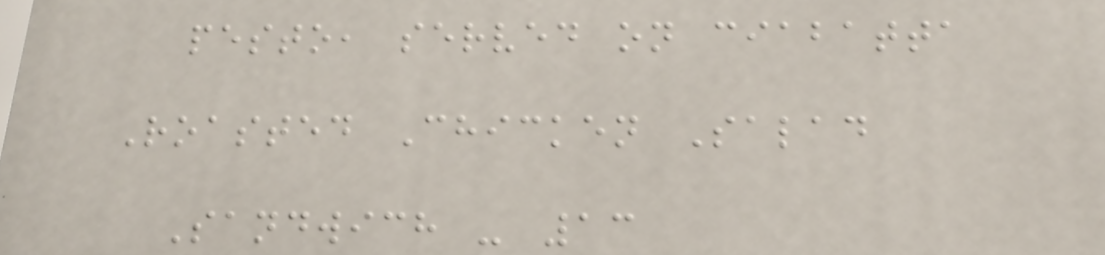pesto, served on ciabatta
Roasted Chicken Salad
Sandwich - 13
